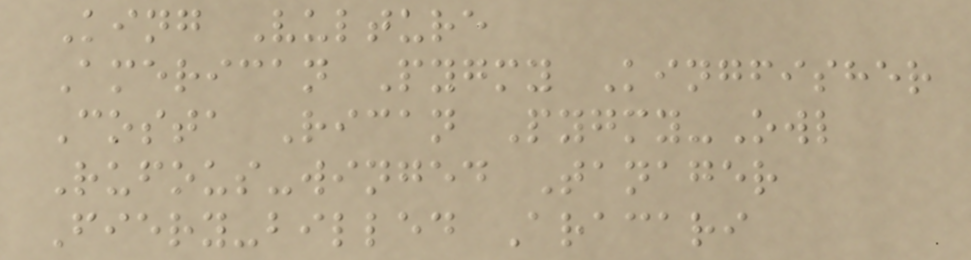King Vulture
American Pygmy Kingfisher
Costa Rican Pygmy-Owl
Rufous-winged Tanager
Fiery-billed Aracari
